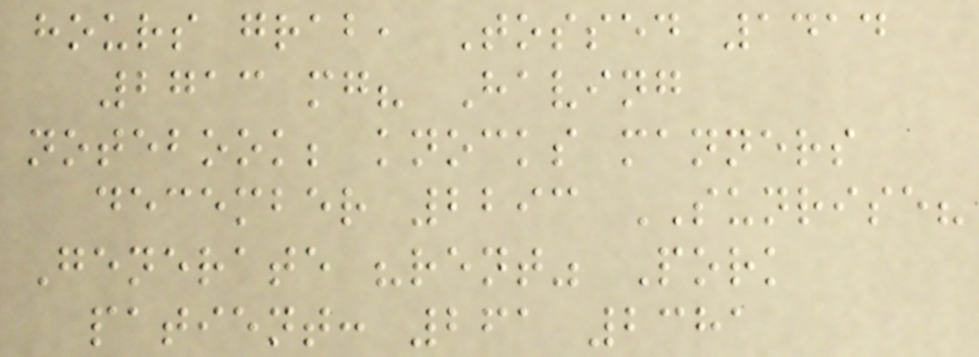hours grab, Tossed 1414
2713 mg? Having
notebook; knocks manners
december 2293 SUNRISE?
Generate "rent" Pork
patient: 261 2381
